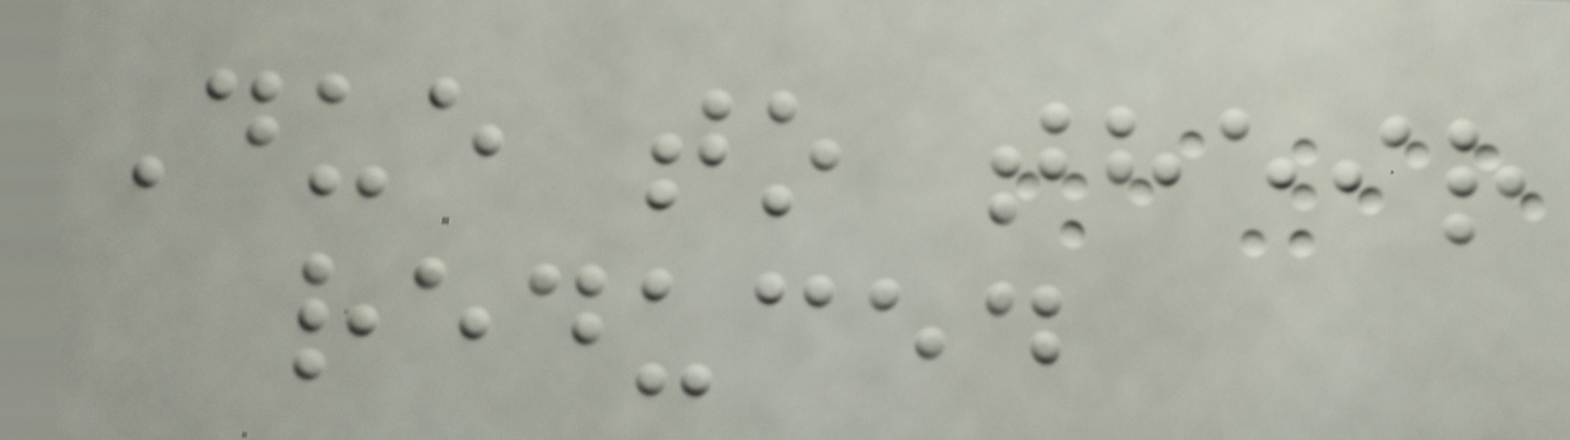Due to their
reduced
